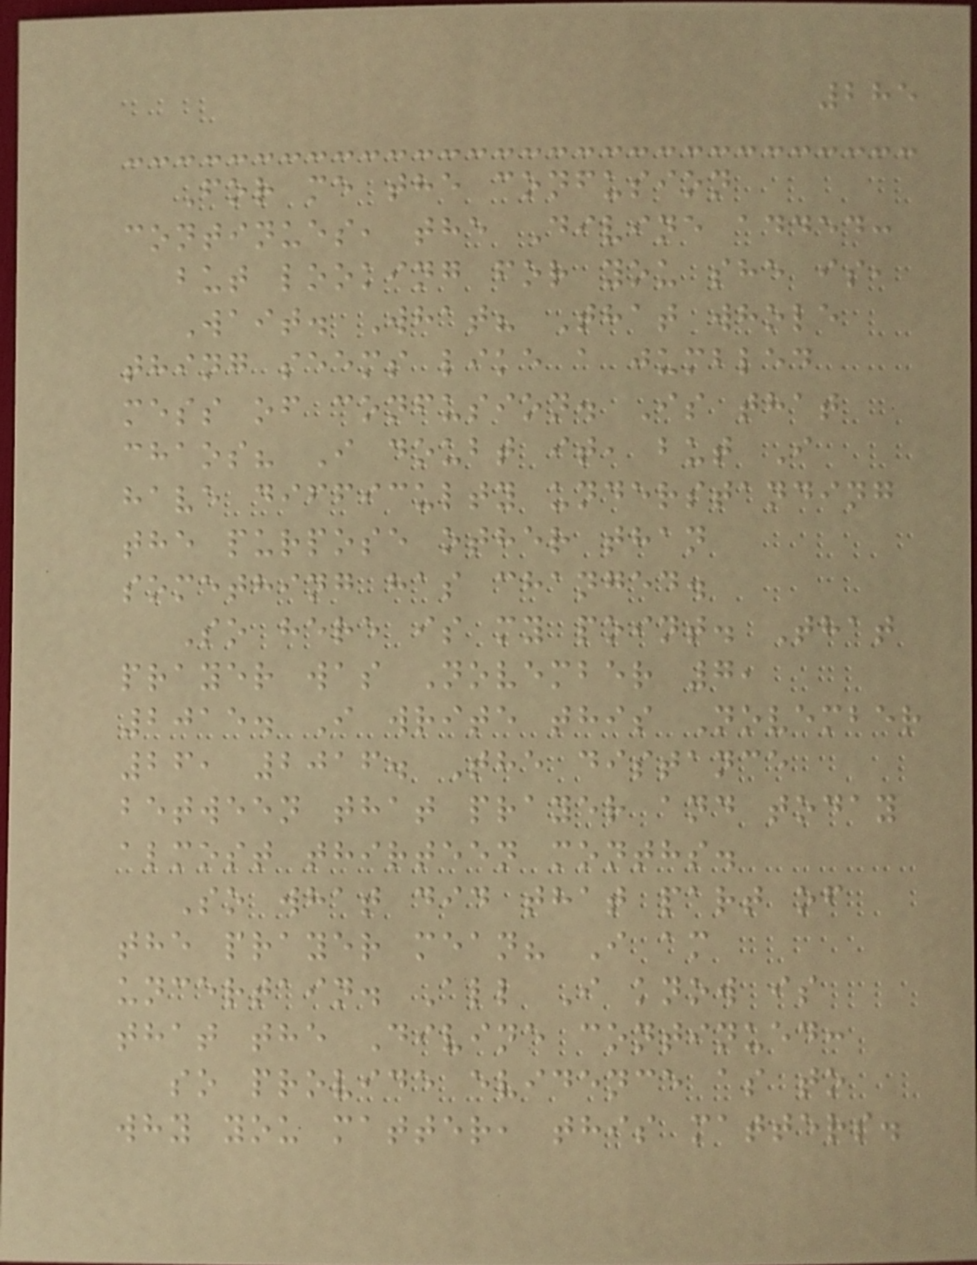285
For me the confusion
continues, the Divine added:
but looking for you she is,
Wait. What? That whole
thing seems like a jumbled
mess of confusion. Is that
chaos? I doubt it, but I
have difficulty understanding
the purpose other than
something has changed.
So here is my point. That
prayer was November 7,
2015. I write this November
26, 2016. The distance
between that prayer and today
almost thirteen months.
So what did that part of
the prayer mean? I am
uncertain. All I know is
that the Divine continued:
so provide evidence as to
why you matter, this matters.
